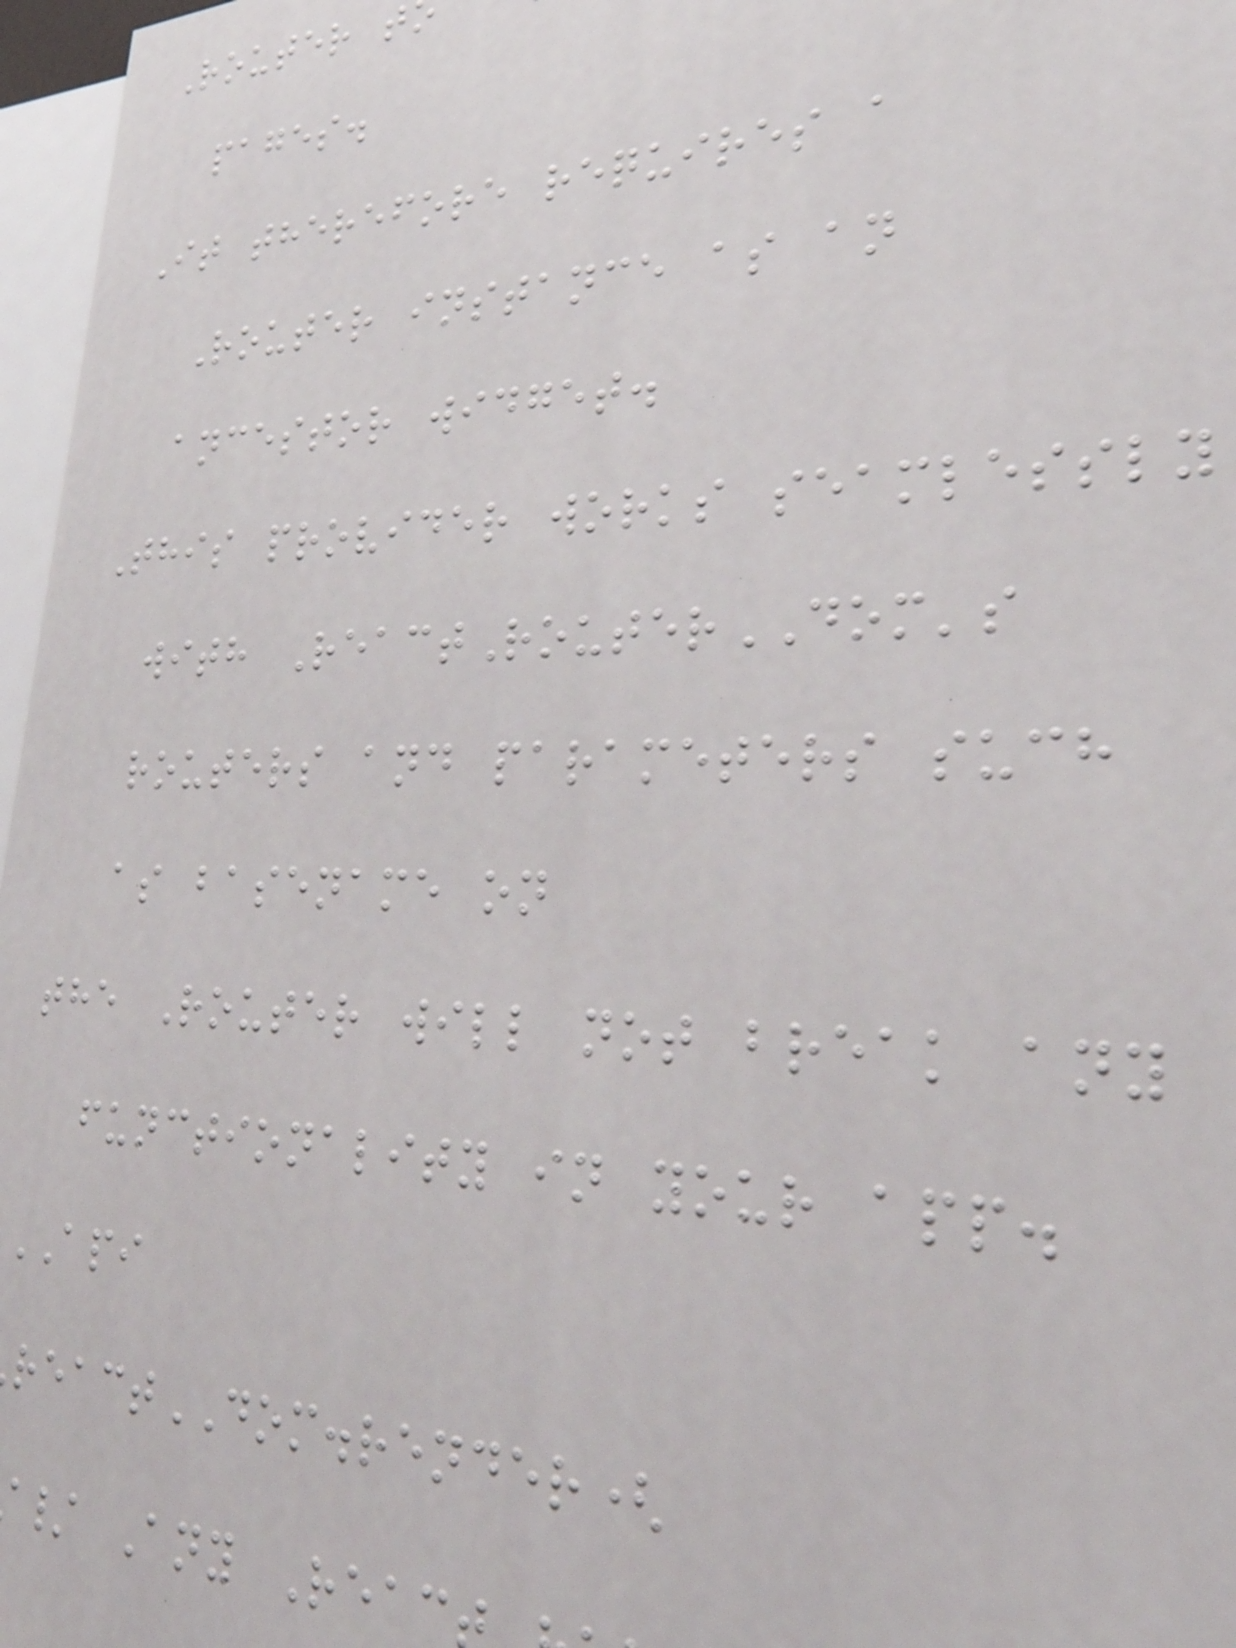Router t
pages.
It therefore requires a
Router instance as an
ancestor widget.
This provider works seamlessly
with ReactRouterDOM's
routers and parameters such
as basename on
the Router will not break any
functionality in your app.
API
eactDOM.render(
/ Any Reac
